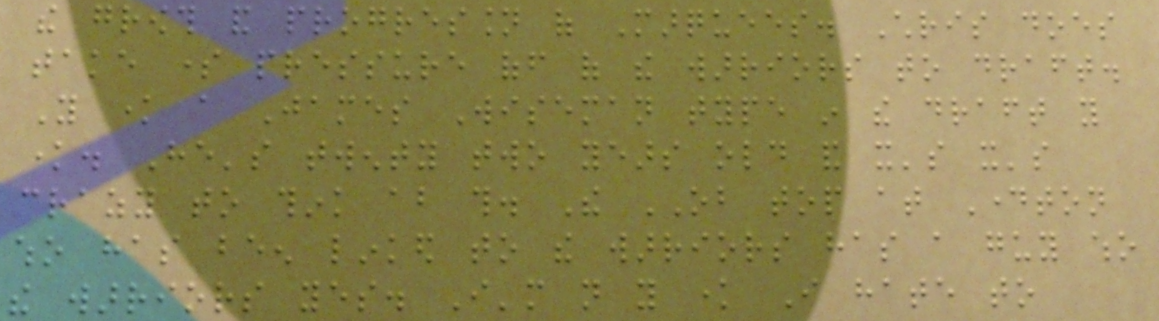the growth and progression of Marquees. Chris does
take some pressure off of the warriors to draft.
You know a James Wiseman type in the draft you
know. He's twenty two years old and it's it's
crazy to think about this. The OB top at Dayton
who has been linked to the warriors has a guy who
the warriors yes. I'm not you know I hate to
